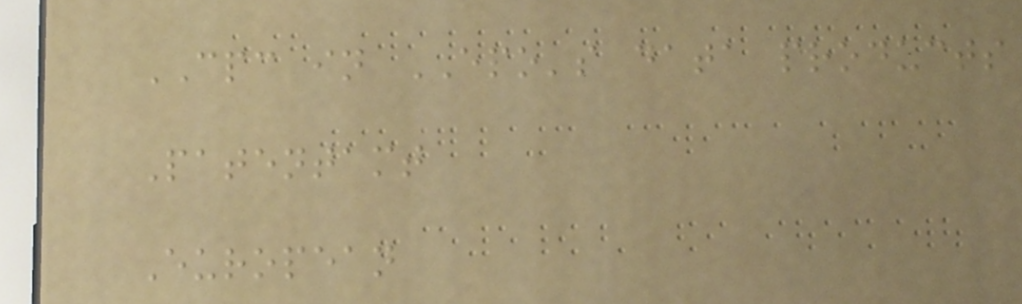CPC in EPO's data products
Patentamt
European
